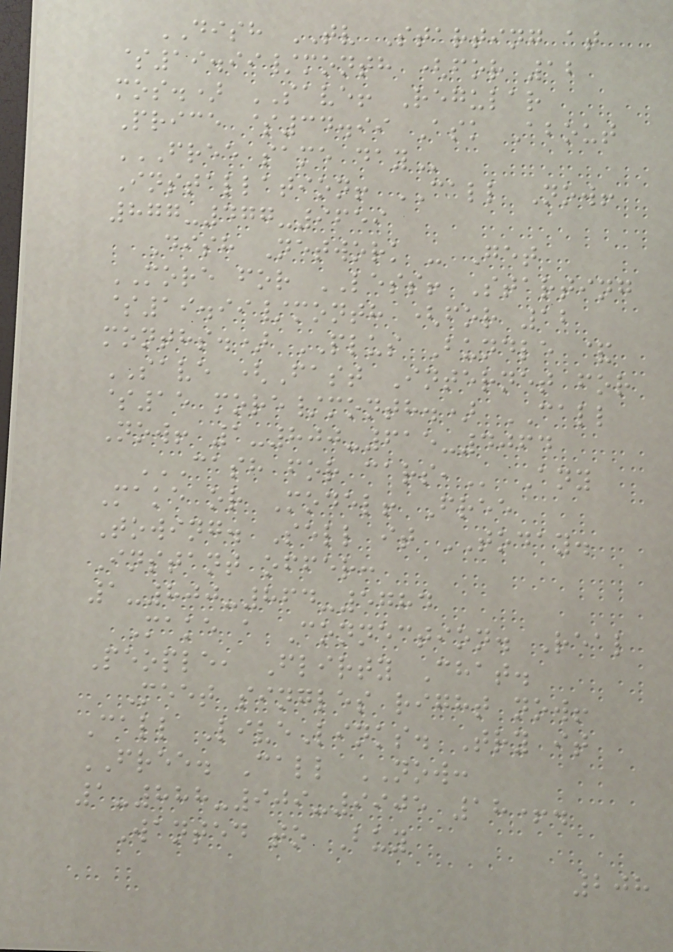DISH TV Starting at
$19.99/month (for 12
mos.) SAVE! Regular
Price $34.99 Ask About
FREE SAME DAY
Installation! CALL Now!
877-477-9659
Dish Network - Get
MORE for LESS! Starting
$19.99/month (for 12
months.) PLUS Bundle &
SAVE (Fast Internet for
$15 more/month.) CALL
Now! 1-800-615-4064
CASH FOR CARS, Any
Make or Model! Free
Towing. Sell it TODAY.
Instant offer:
1-800-864-5784
Make a Connection. Real
People, Flirty Chat.
Meet singles right now!
Call LiveLinks. Try it
FREE. Call NOW:
1-888-909-9905 18+.
Wanted to Buy
208
